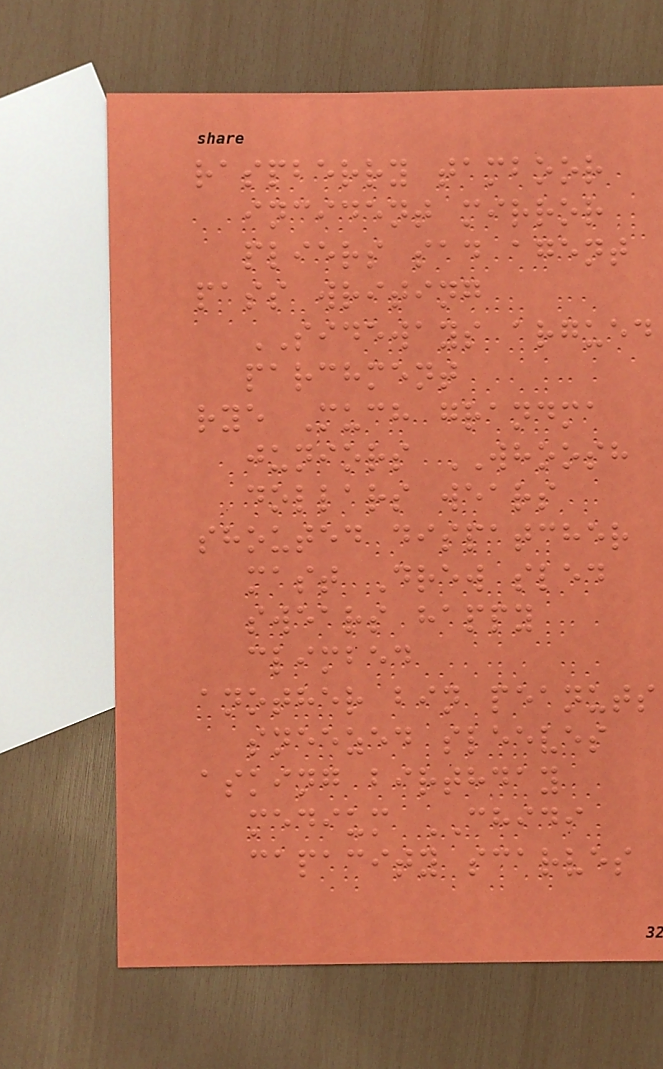raspberry tamboor
incident mirror
pliers sad agent
pass writing
SIDEWAYS argued
parchment
rye Much grandma
juniors WHOOSH
dollars wears
shouted dispatcher
mast Drew sled
swears happy
climbed
another bin peanuts
sneezed sleeves
asking birthday
medium CHIDI
capacity scarves
